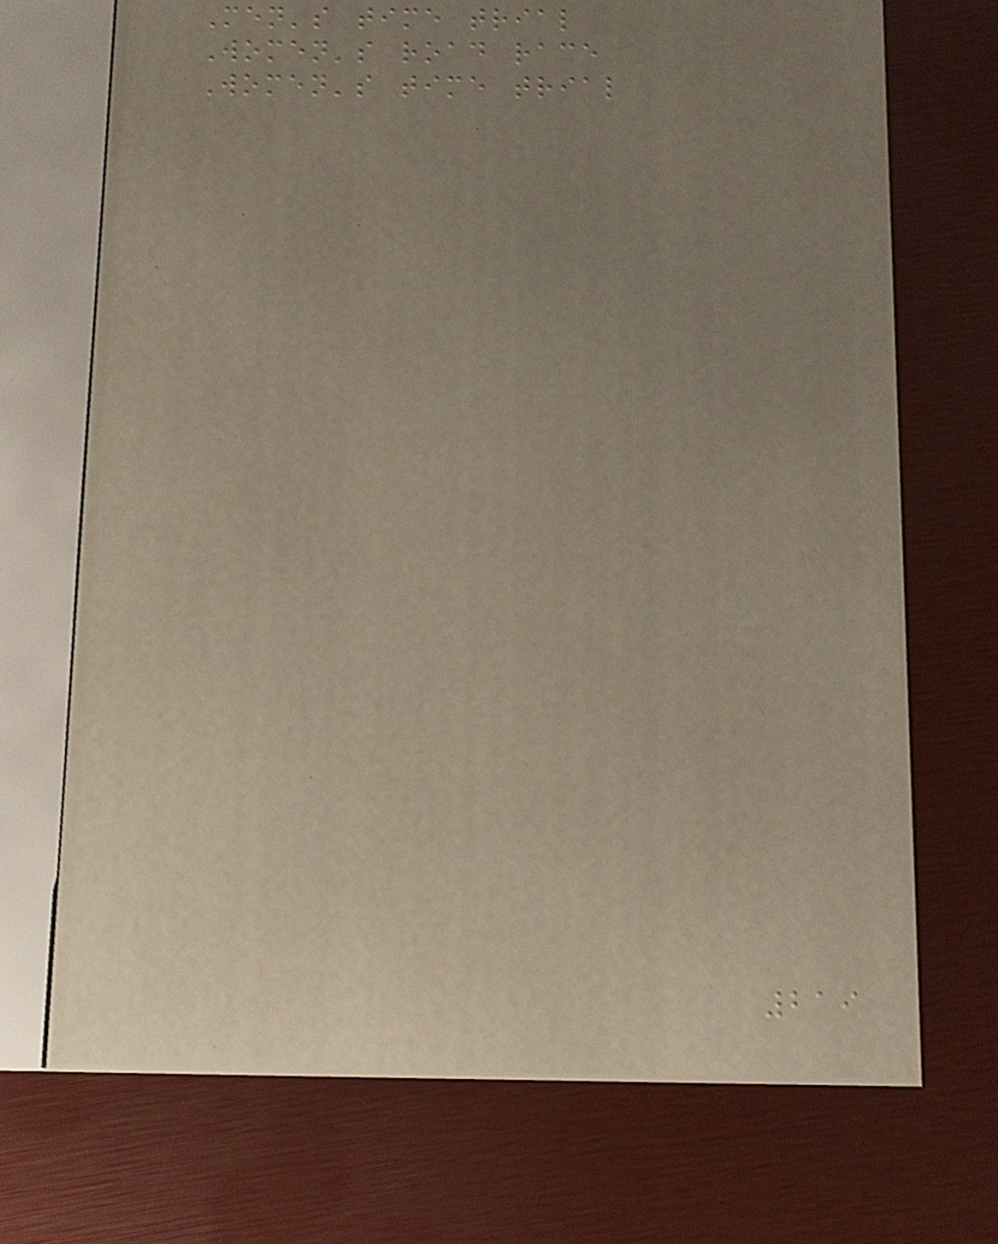Men's time trial
Women's road race
Women's time trial
219
